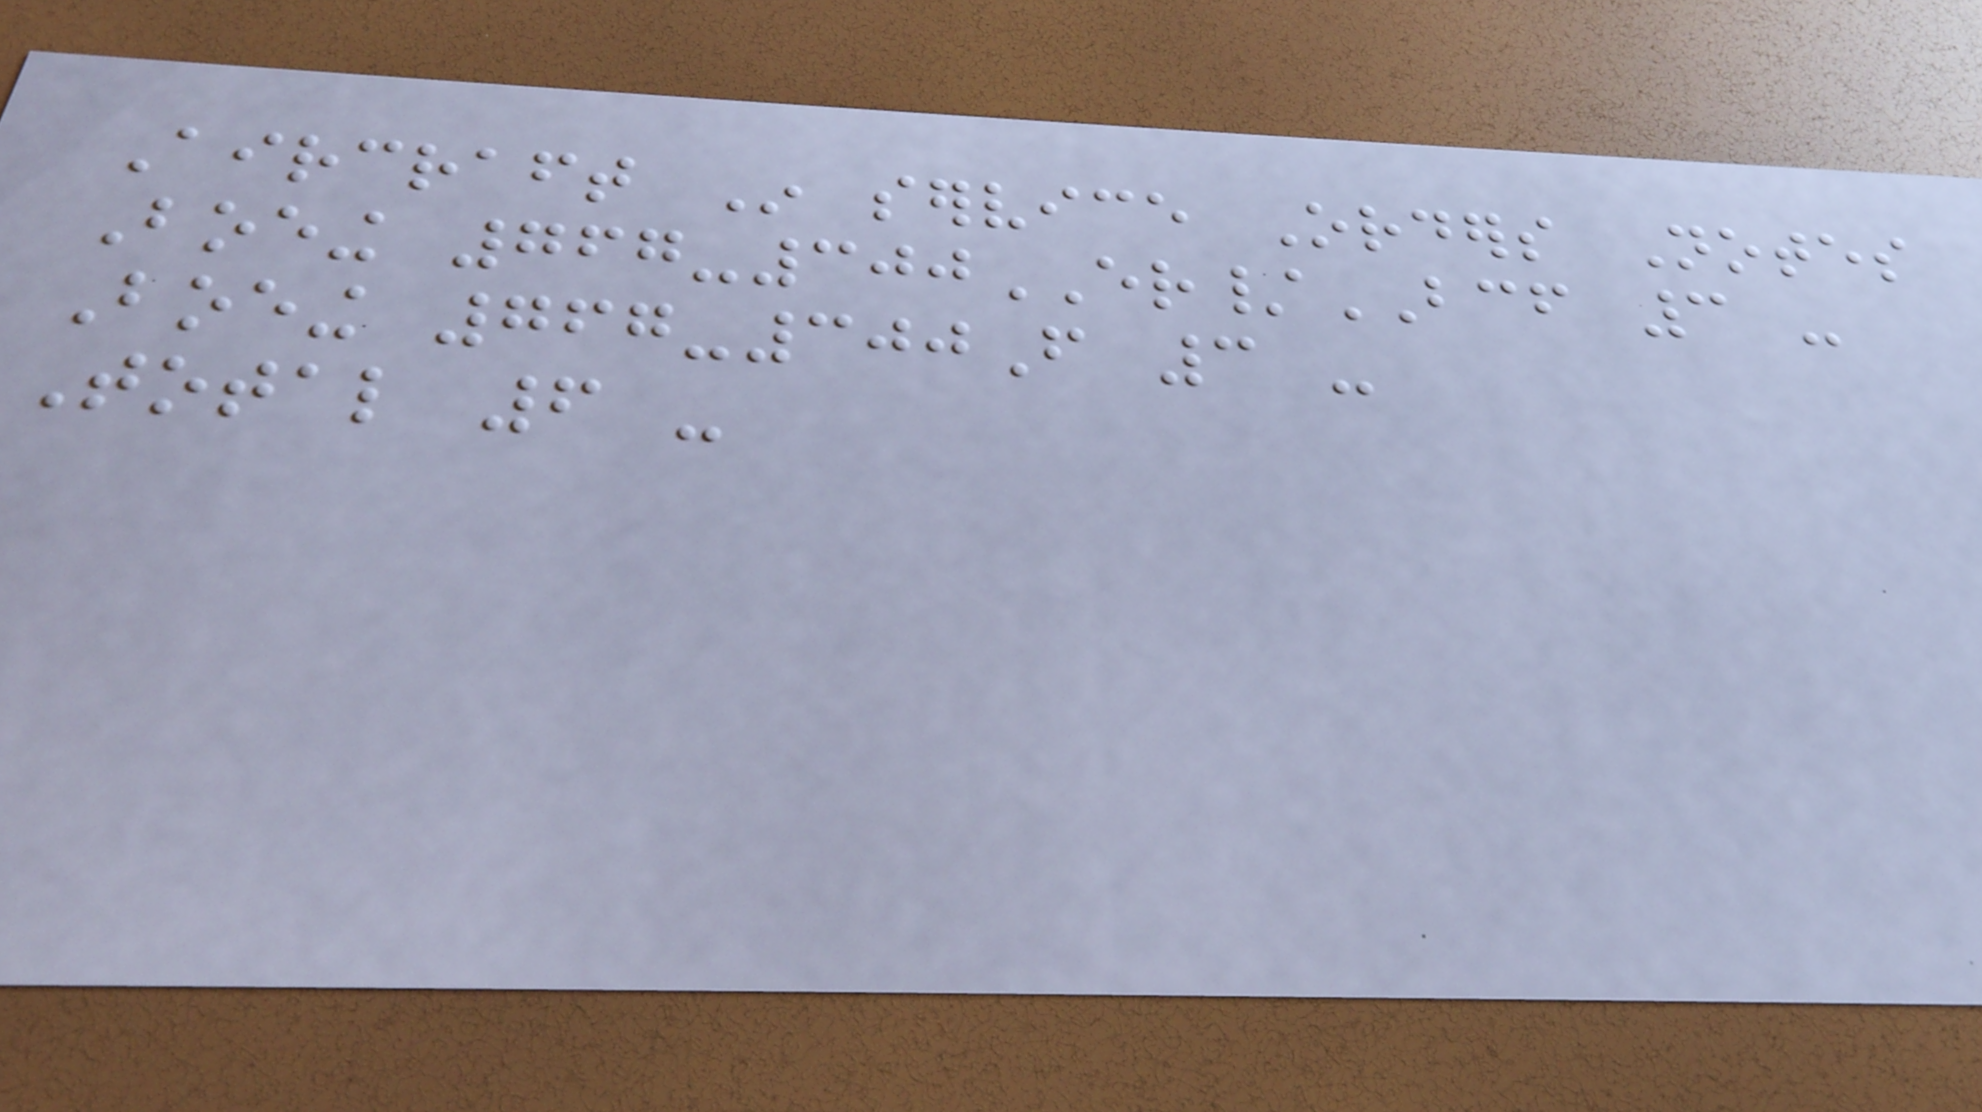Aircraft In service Orders Notes
Boeing 767-300ER/BCF 3 -
Boeing 767-300F 3 -
Total 6 -
